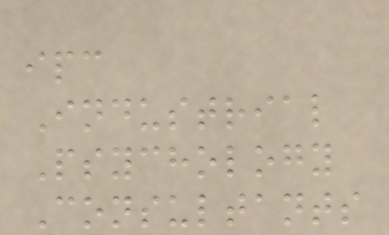ipc
Industrial
Psychology
Consultants
